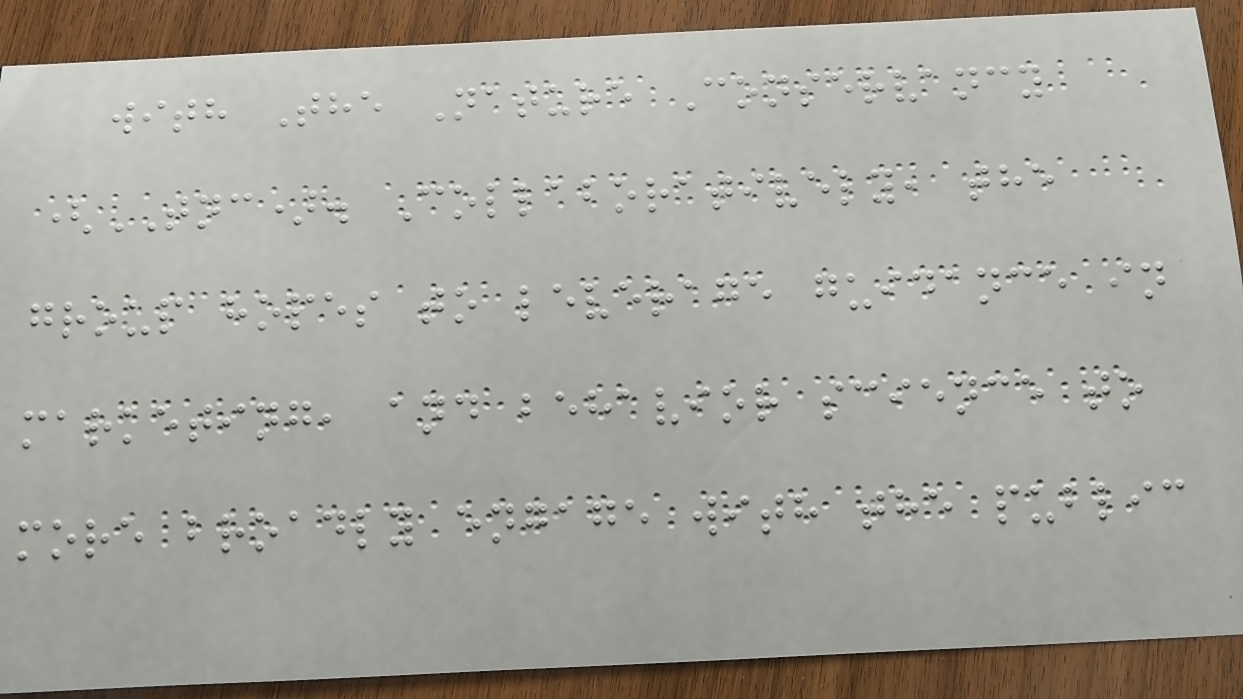with The Nature Conservancy
(TNC). Collaboratively, the
group hopes to leverage guidance in
marketing, and behavior science to
more broadly engage with the public
